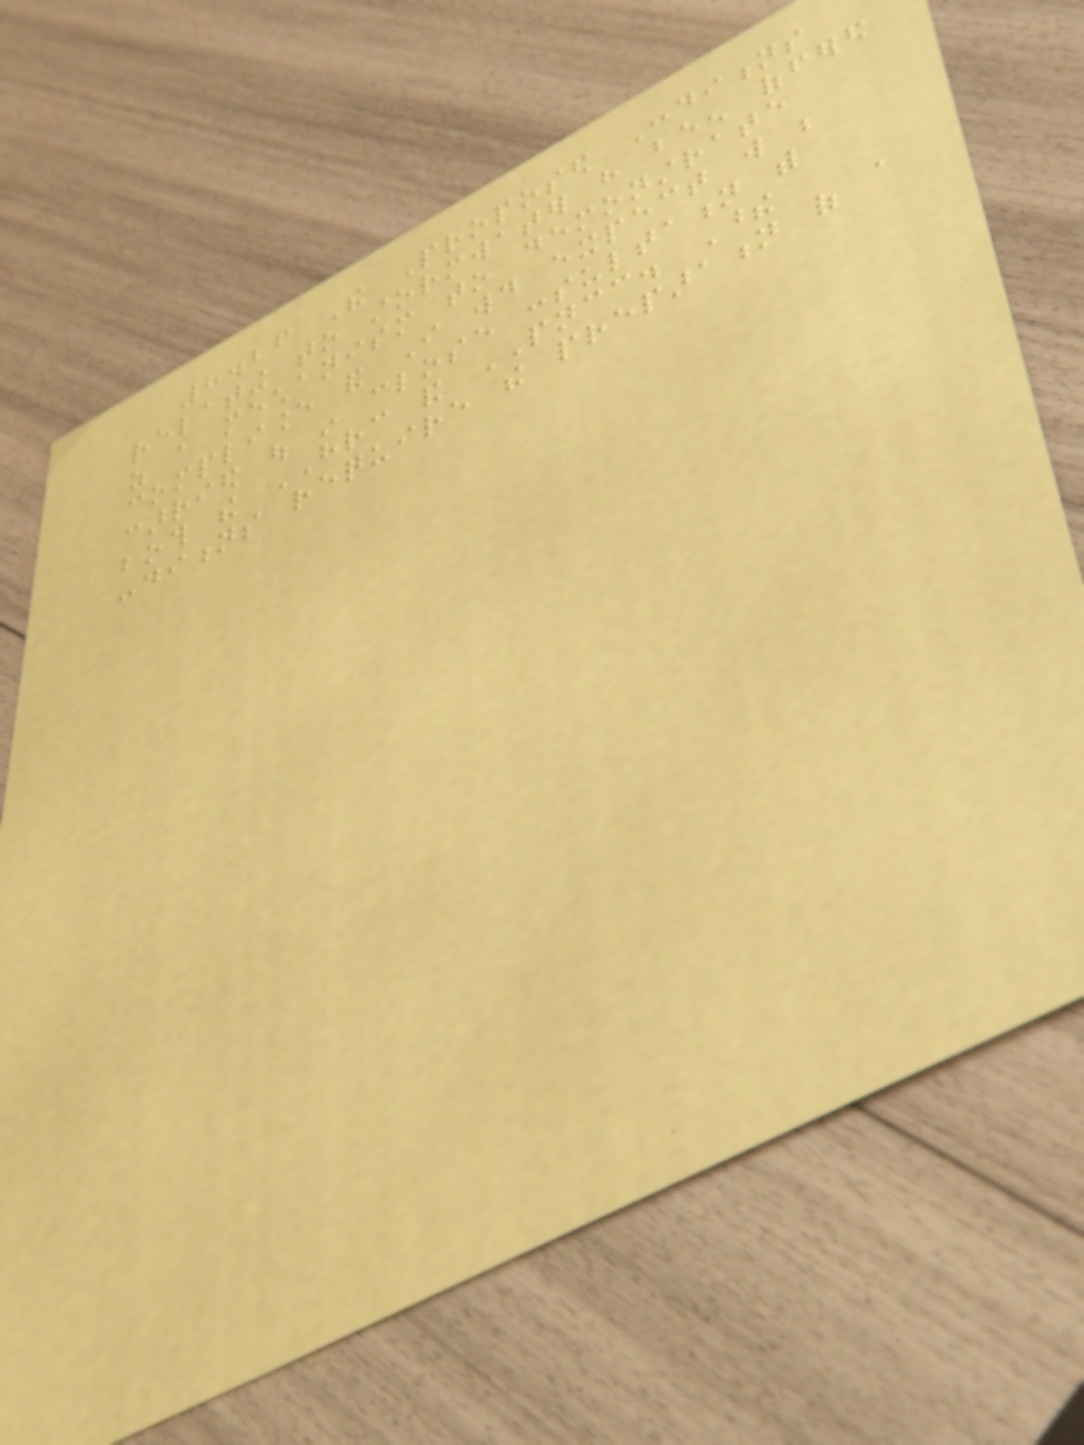8.26 The Proposed Conditions
relating to stormwater have been offered
as a mechanism to demonstrate
compliance and I would expect will be
carried out in close consultation with
both the HRC and PNCC. These
conditions require the preparation of a
